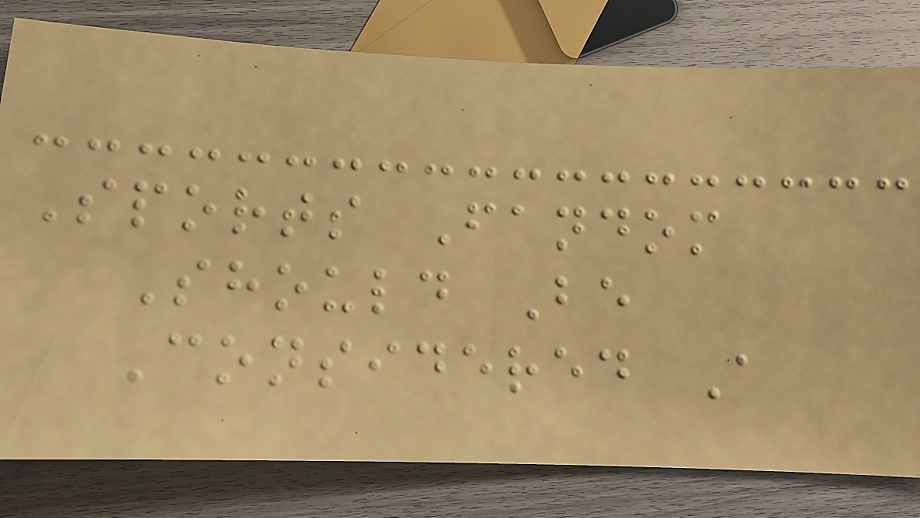Sports Fandom
Should Be
Considered A
